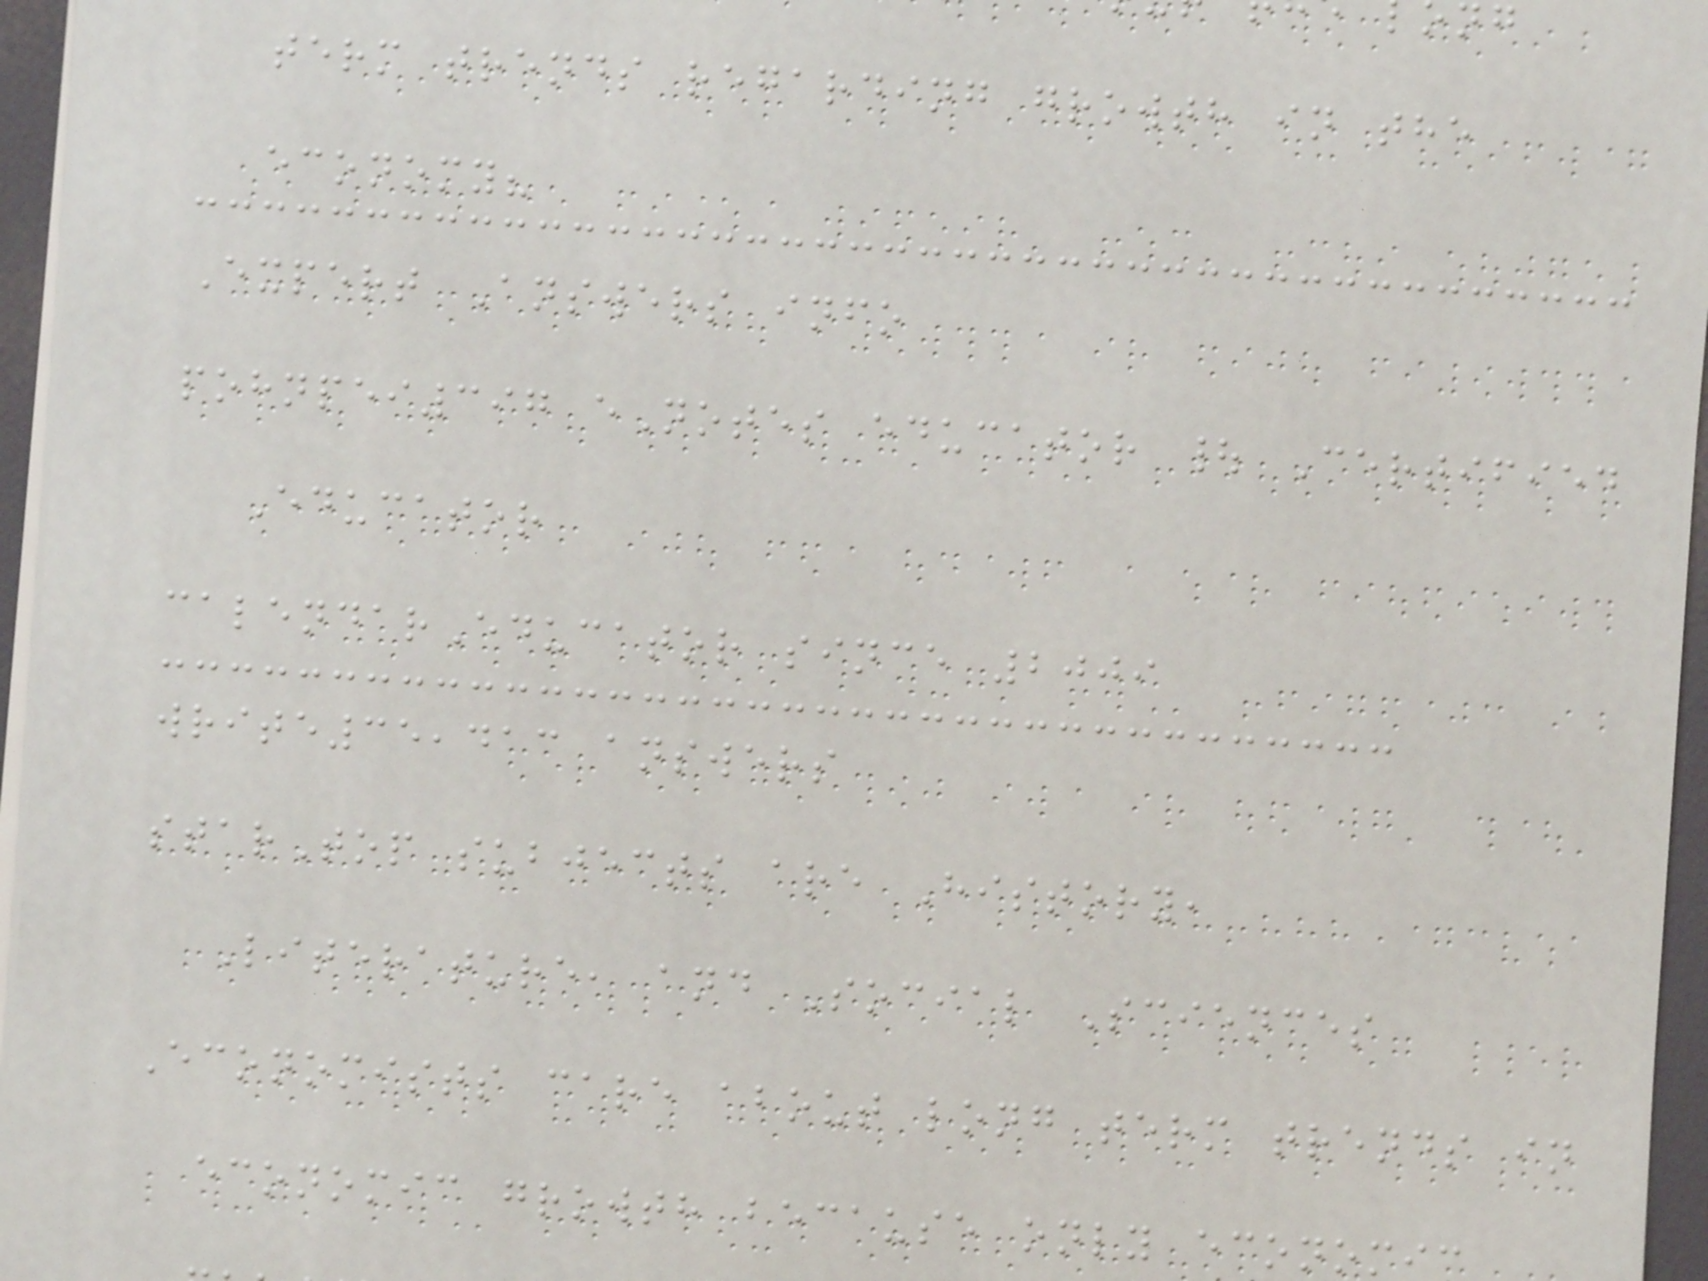term trends regarding growth in the
economy?
Expert Answers info
pohnpei397 eNotes educator | Certified
Educator
calendarEducator since 2009
write35,413 answers
starTop subjects are History,
Literature, and Social Sciences
Economists care about long term trends in
economic growth because only economi
